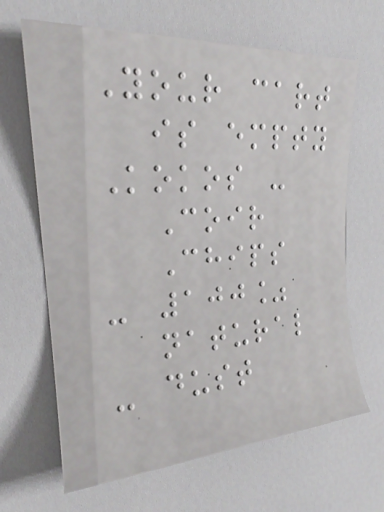Your cart
is empty
Kokos -
Coir
Chips
- 100%
natural
- dust
